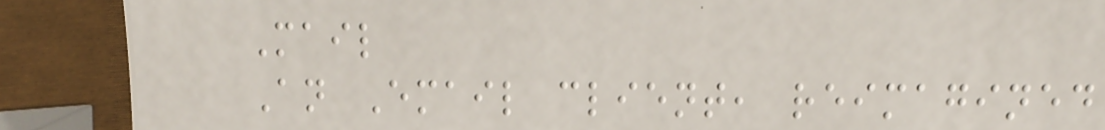Mail
An Email client, reimagined
